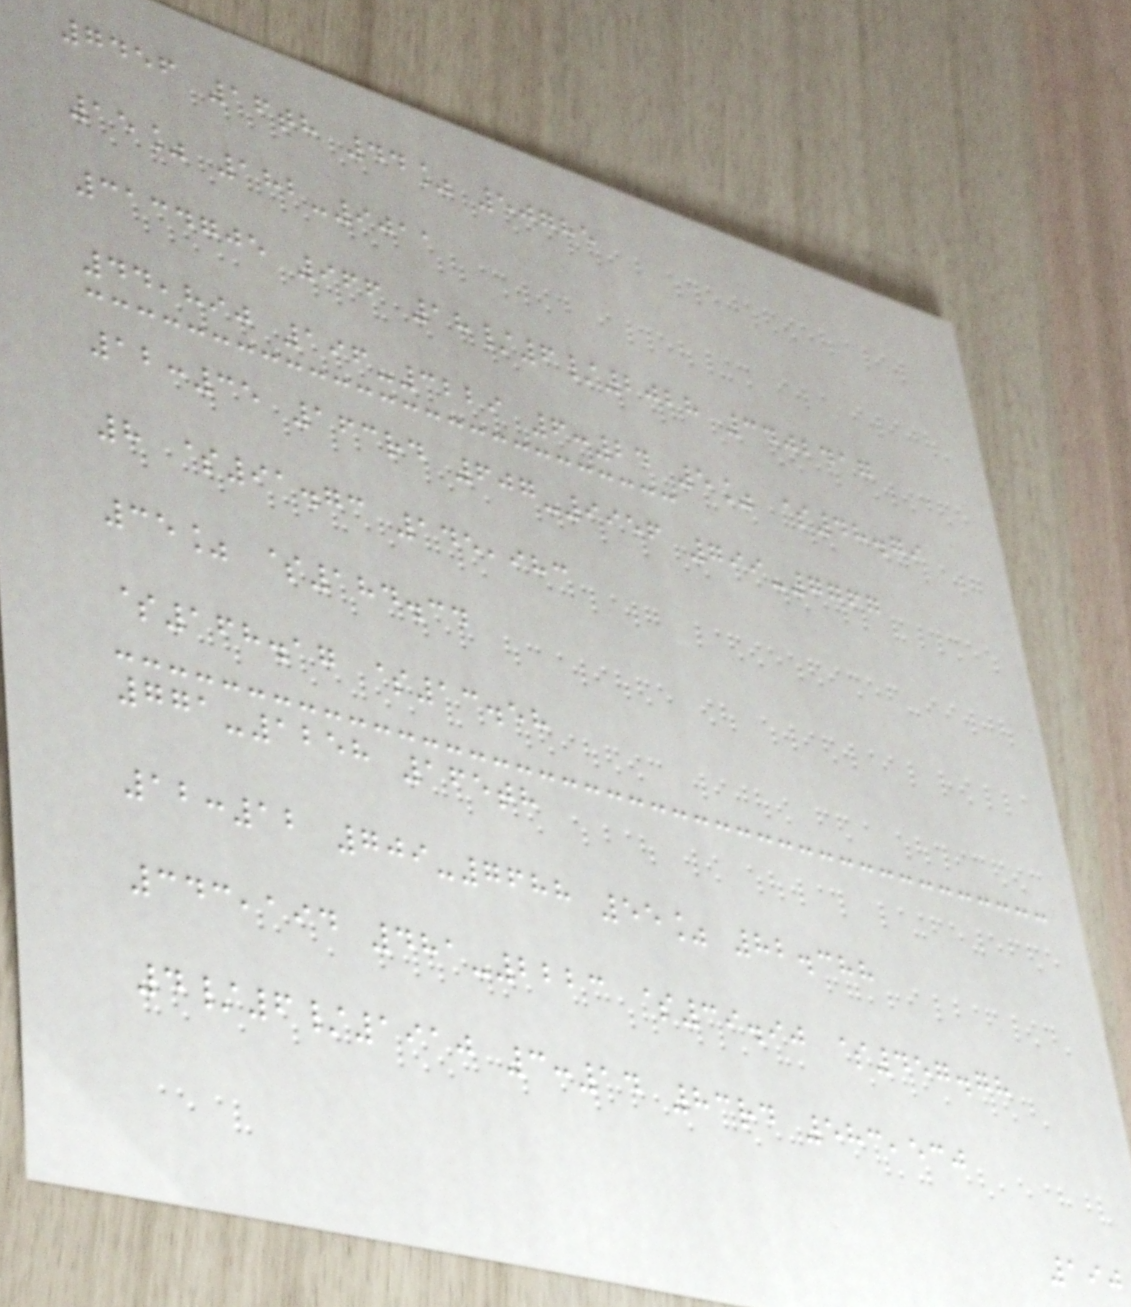7456 16th 44% 50785
15% 182-9011
3134705 966 18/6/2028 3402417
44,890 196-3229 6:24 5% $48.79
12:35 163rd 607-9956 799-7767
8 $91.73 145,983
35% $184.34
$168.17 $13.58
771-1258 165th
12:12 709-7688 55% 82.388
343,194 481-2223 $39.90 $457.78
4/6/1910 3:14 83rd 583,530
190
